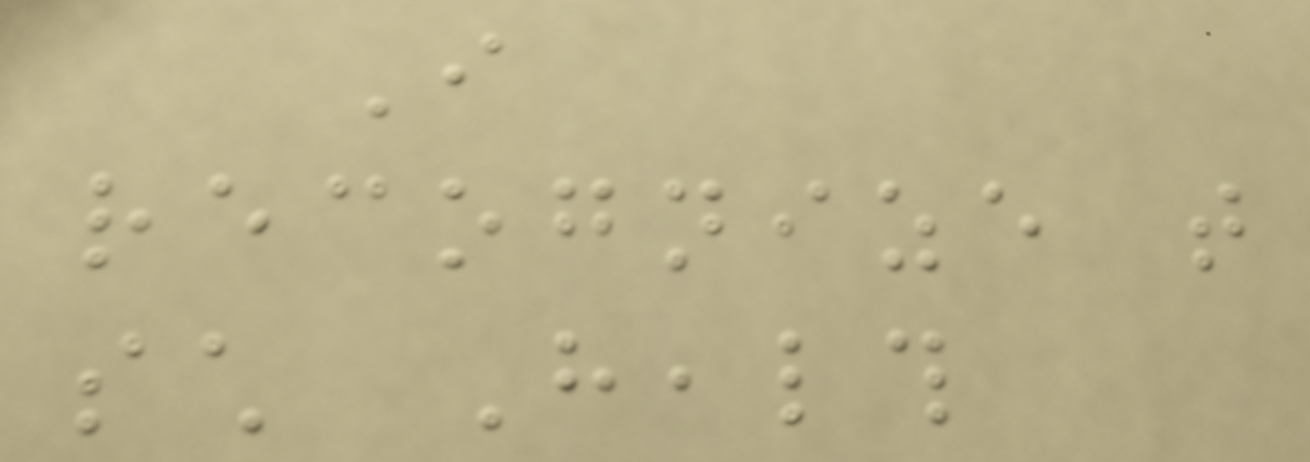I
recognize that
such Health
